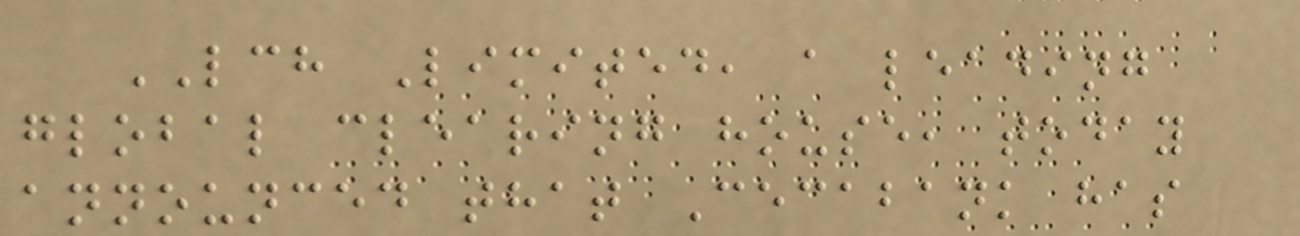LCH Limited, a leading
global clearing house, today
announced that Cecabank has
